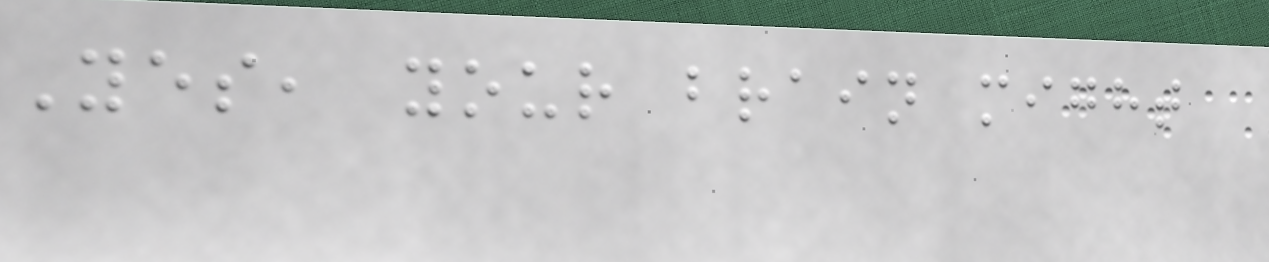Yes, your brain might
